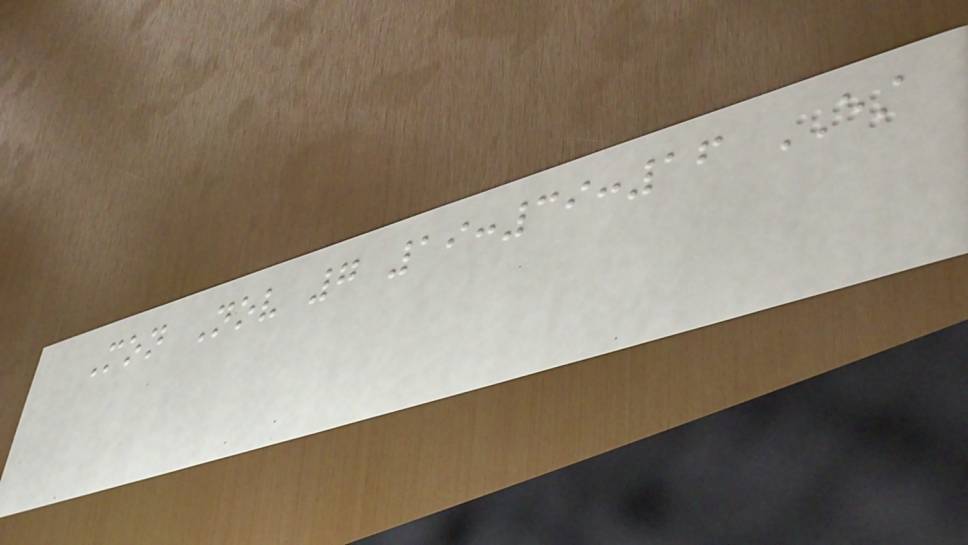Mon Nov 7 19:39:16 EST
